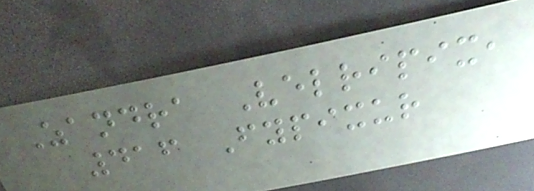Zandra Velripix,
416 Fypixur
